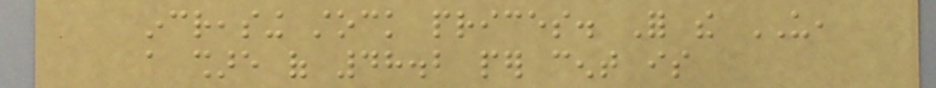increasing stock prices. For the US,
a share of 48.2 per cent is
